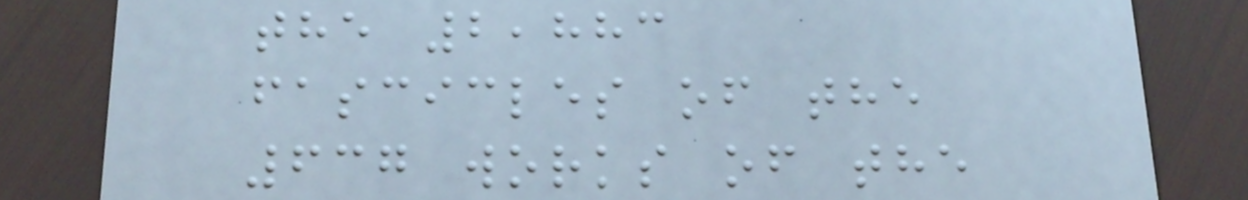the 2,883
fascicles of the
637 works of the
